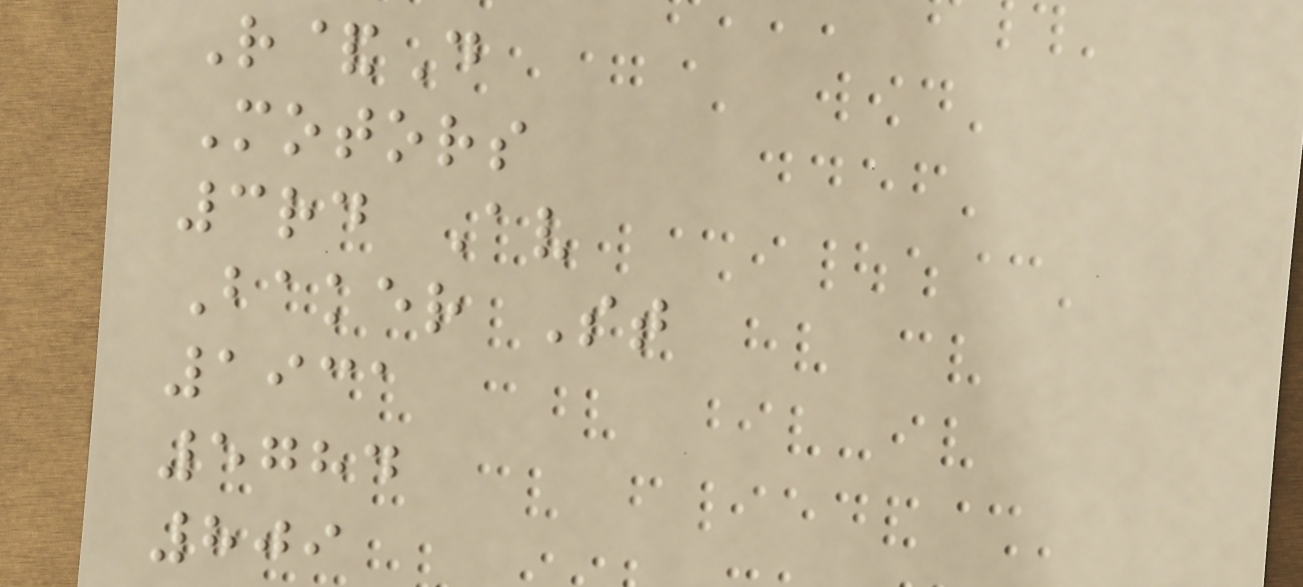R&D
Motors
3rd Av
Baker St
1931
5784
809
